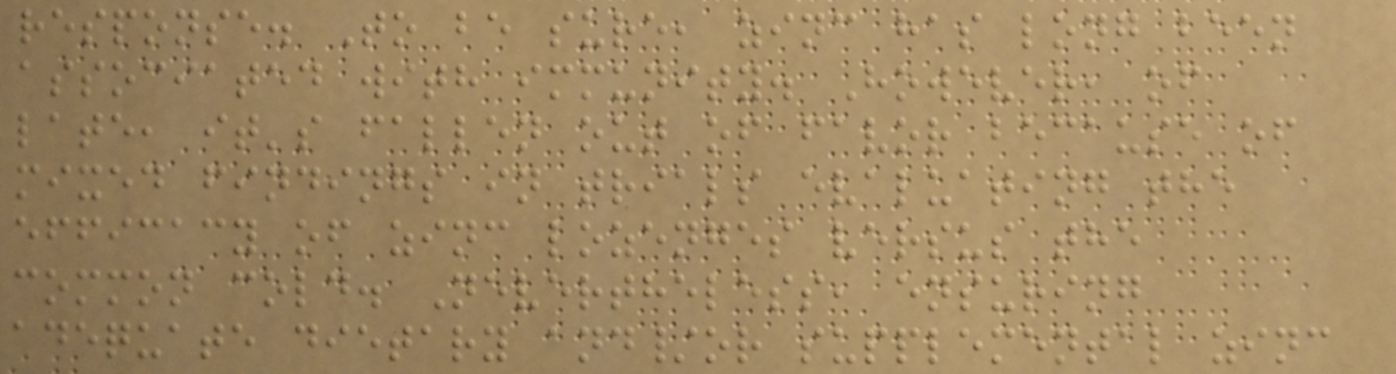response. To be sure, zinc has long been
associated with immunity. However, of
late, it's fallen out of favor because of
mixed findings in trials evaluating the
efficacy of zinc lozenges versus the
common cold. Nevertheless, ensuring
adequate dietary and/or supplemental zinc
